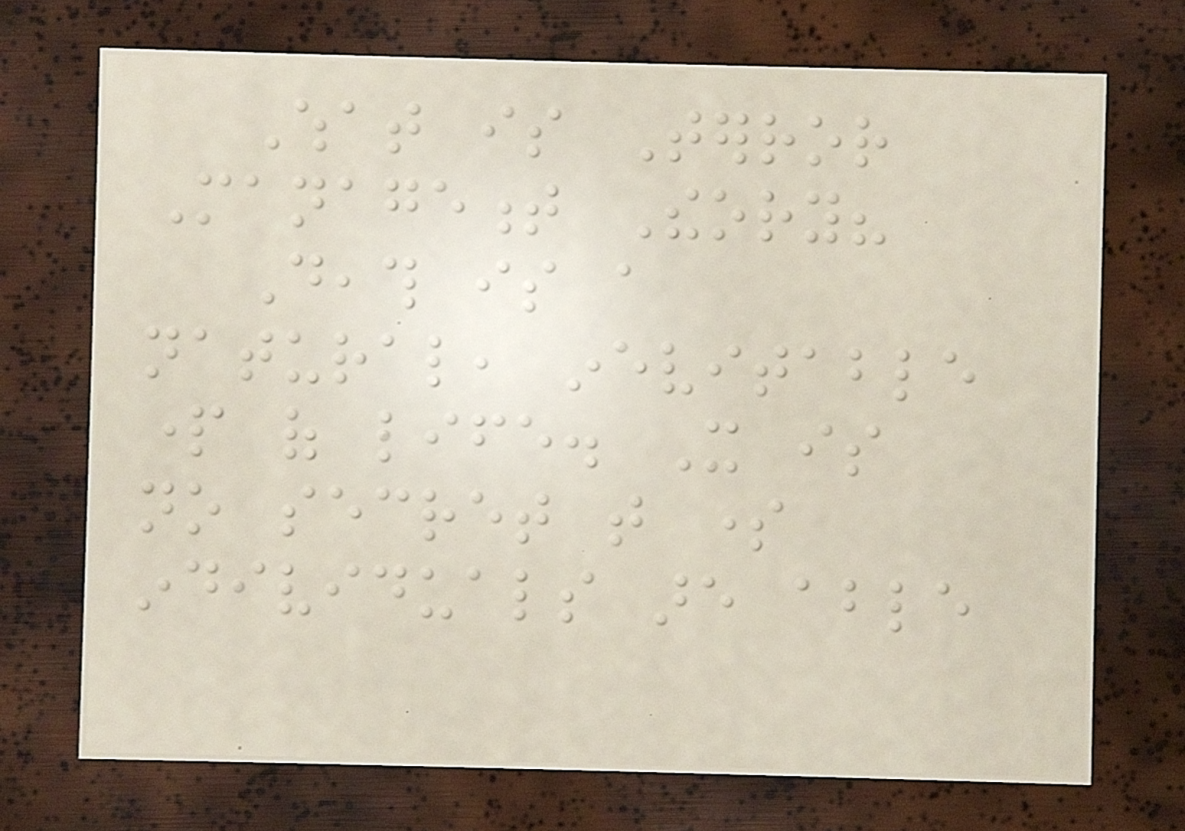What is Terror
Management Theory?
Death is a
natural, inevitable
part of life. It is
no secret that some
individuals are able
